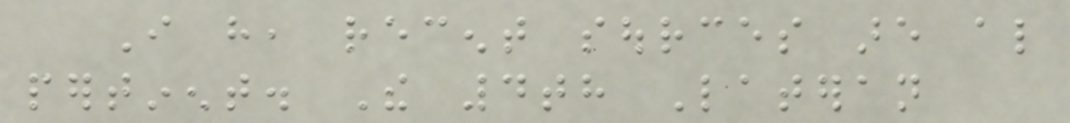I have, recent sources are also
pertinent. The 4th Lateran
